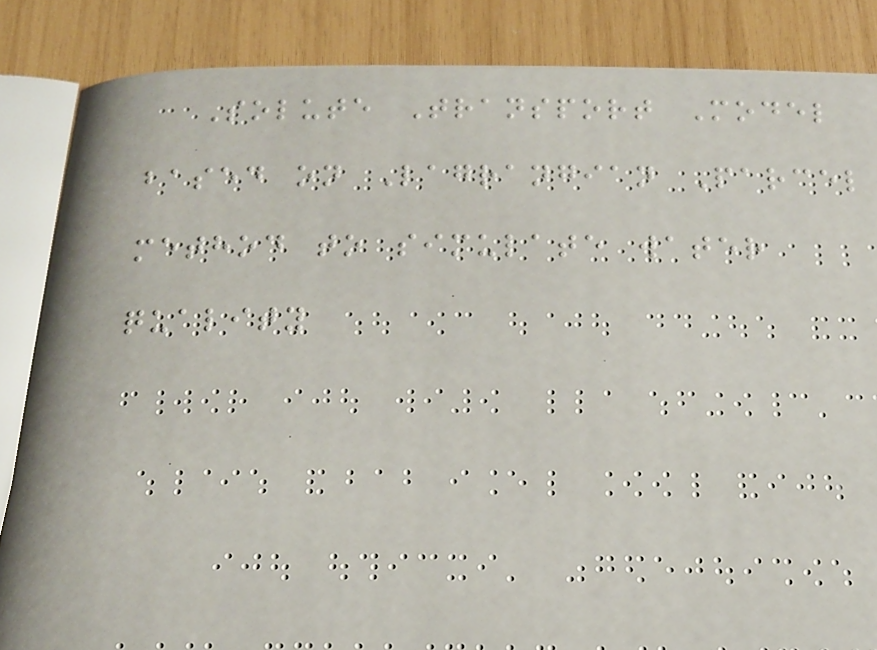Solute Transport Model
based on Lagrangian Parcel
method to simulate water
quality
